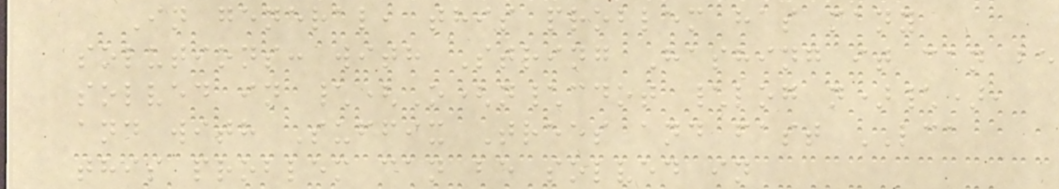In general, this problem has many
solutions: with String Hashing it can be
solved in \(O(n\cdot \log n)\),
and with Suffix Trees and fast LCA
this problem can be solved in
